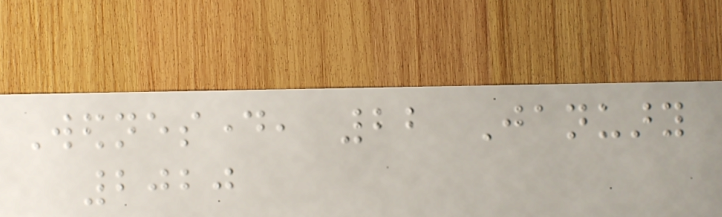Wednesday, 22 January
2020
